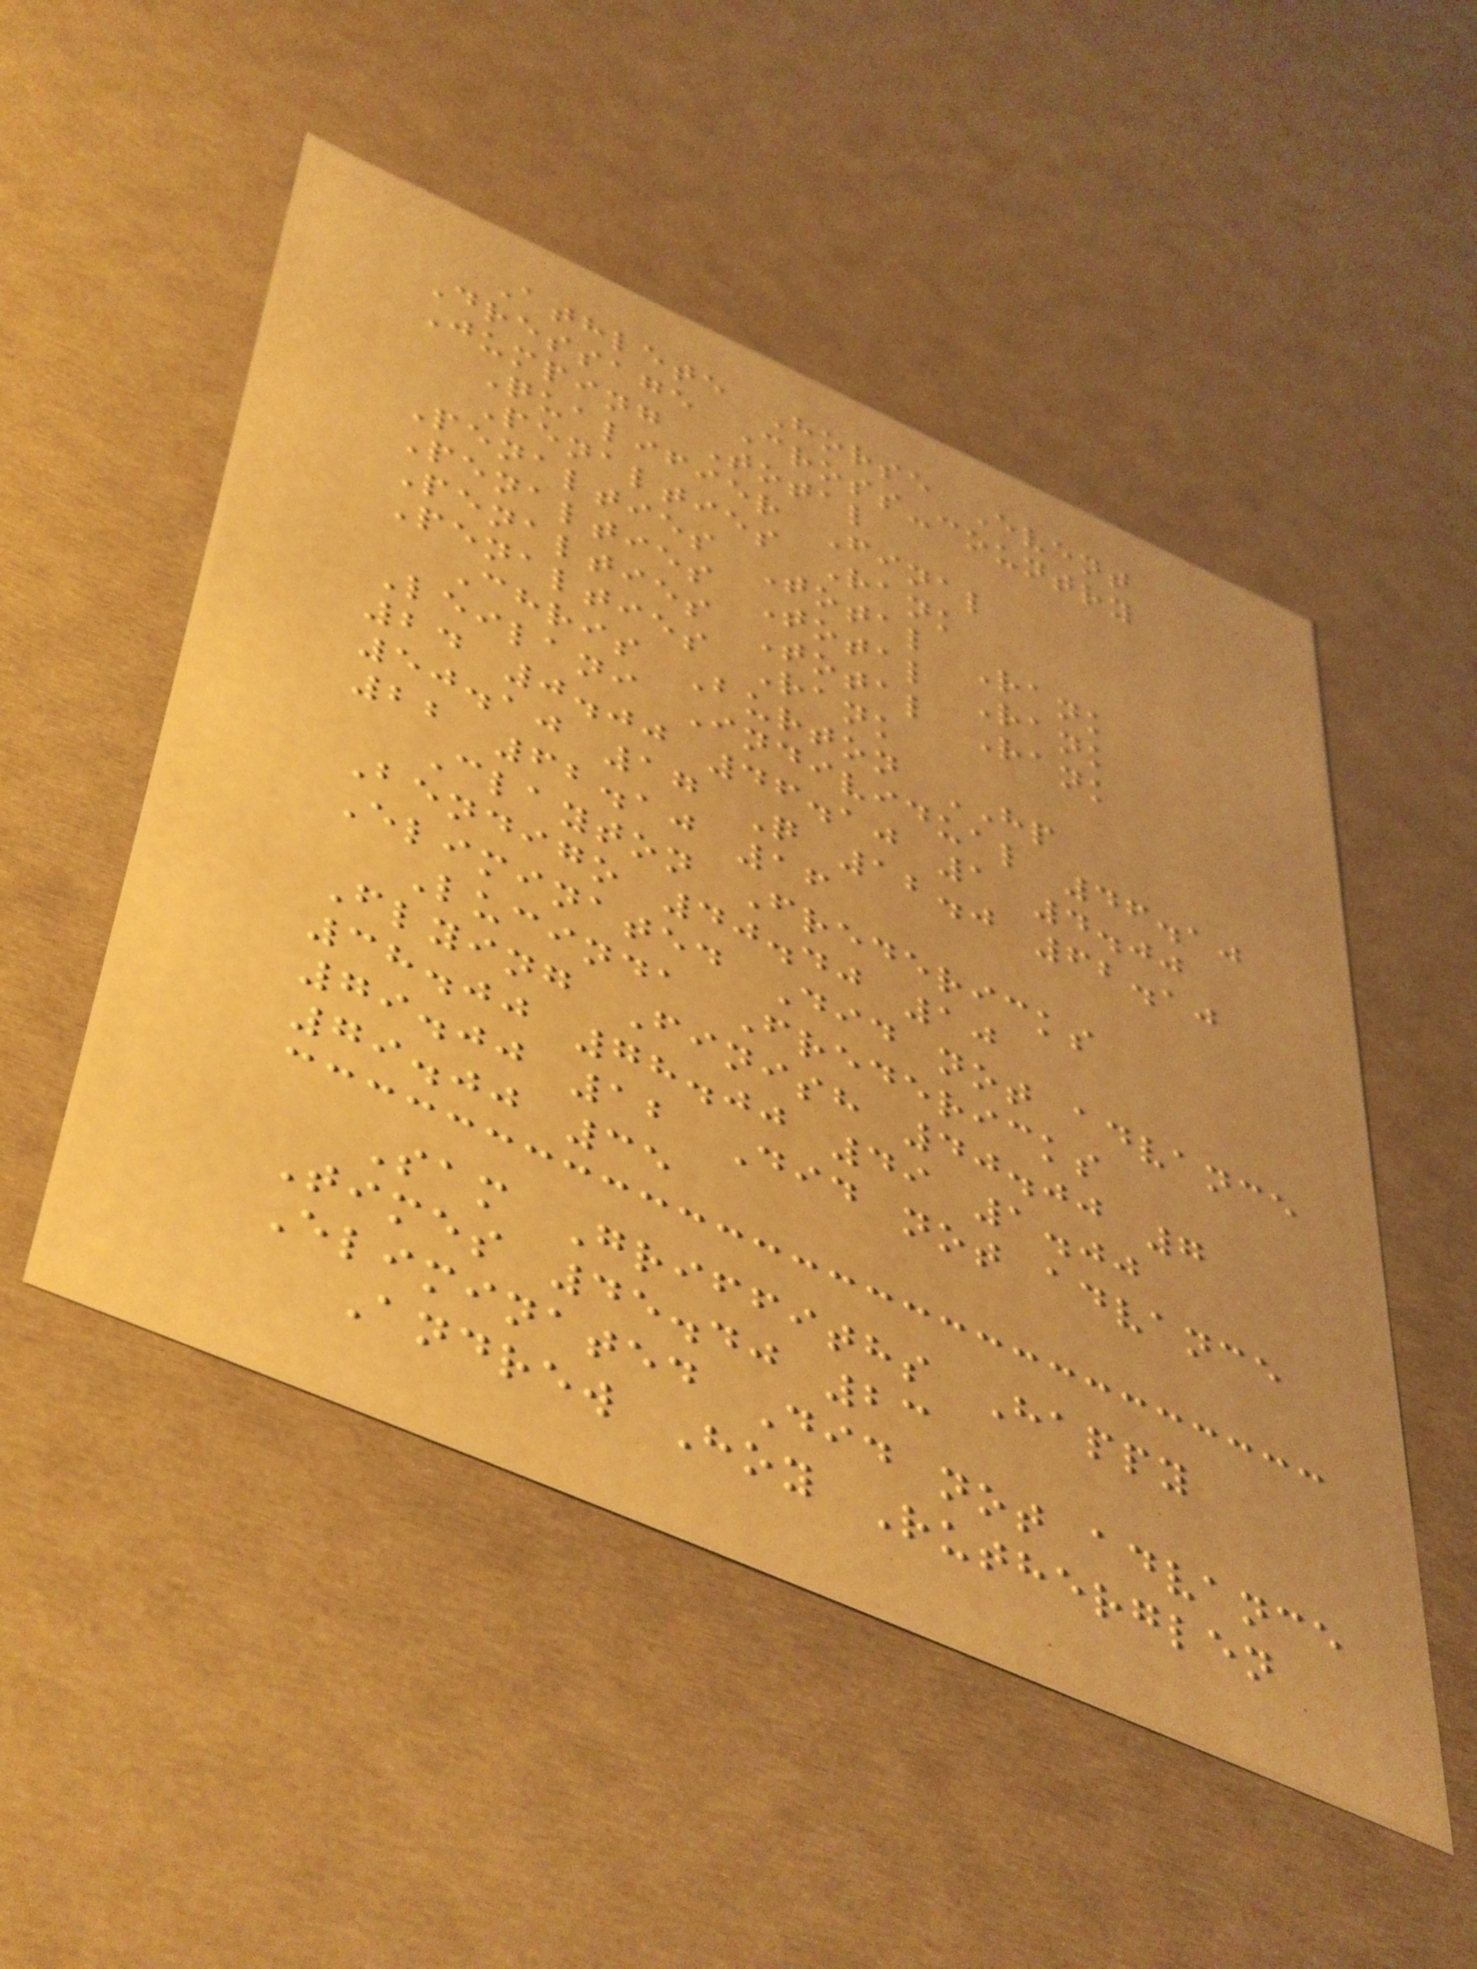Athlete Horse Event
Dressage Cross-country
Jumping Total
Qualifier Final
Penalties Rank
Penalties Total Rank
Penalties Total Rank
Penalties Total Rank
Penalties Rank
Chris Burton HP
Leilani Individual 46.10
24 0.00 46.10 1 4.00
50.10 17 Q 12.0 62.10
22 62.10 16
Clayton Fredericks
Bendigo 40.40 10
Eliminated Did not advance
Lucinda Fredericks
Flying Finish 40.00 7
38.00 78.00 49 1.00
79.00 12 Did not advance
79.00 35
Sam Griffiths Happy
Times 45.40 23
Eliminated Did not advance
Andrew Hoy Rutherglen
